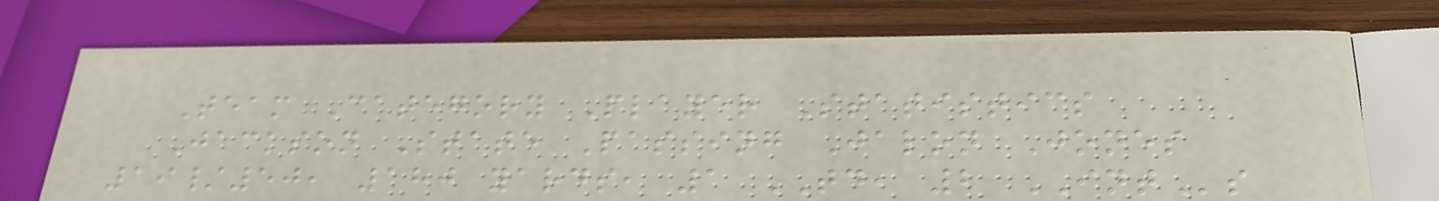Team Category Player Statistics
Jackson State Passing Jalon Jones
19/50, 180 yards, 1 TD, 2 INTs
